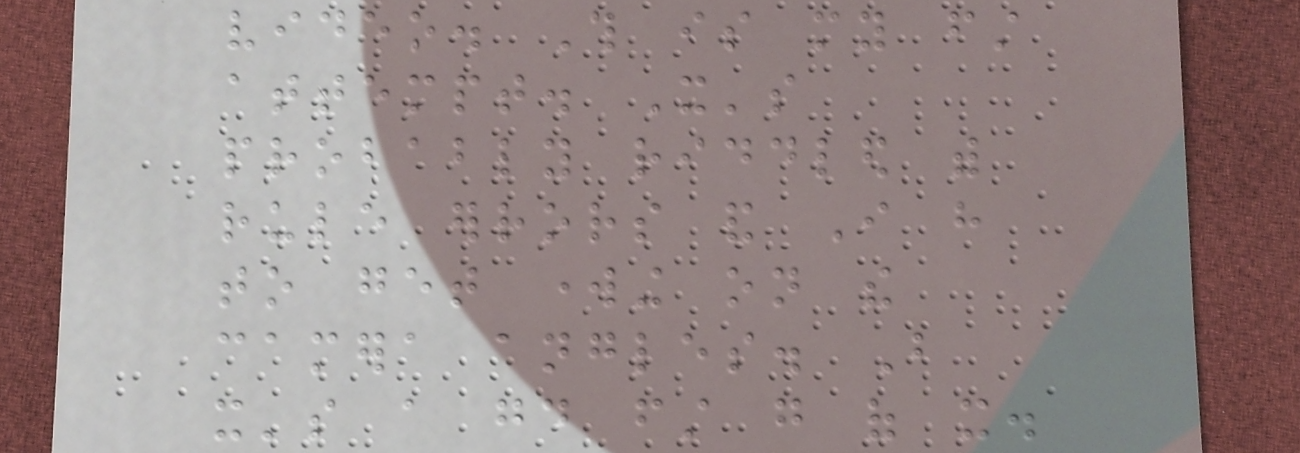video. This is my first
attempt. It's
probably riddled with
rule errors and I have
to get working on the
camera angles. But
it's a good first go of it.
